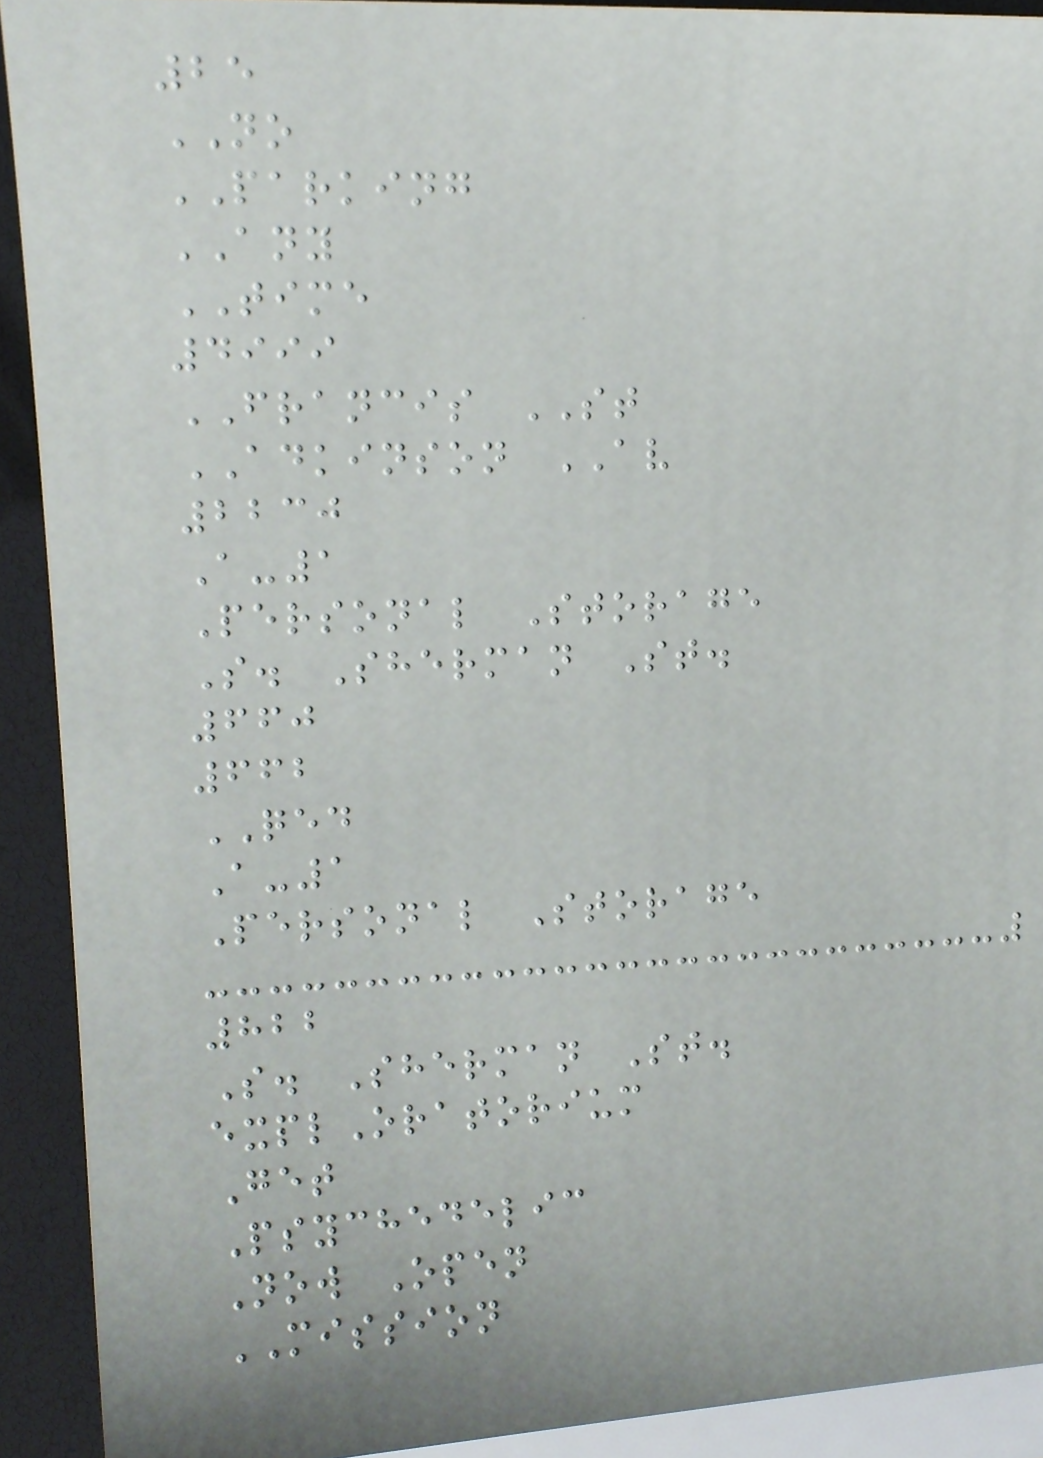25
NO
PARKING
ANY
TIME
4999
FRANCIS ST
ADKINSON AV
2230
A-1
Personal Storage
S. Sherman St.
660
662
QED
A-1
Personal Storage
822
S. Sherman St.
explOratorium
Get
Psychedelic
Now Open
MISSION
